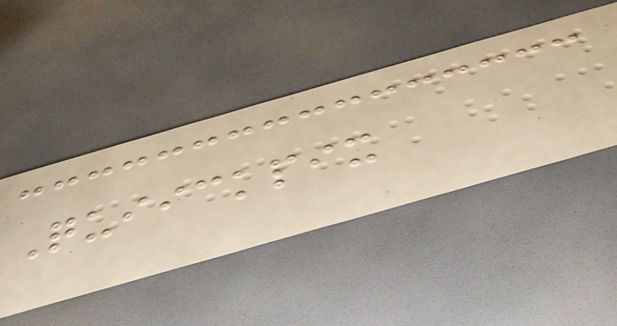Quiickpix
